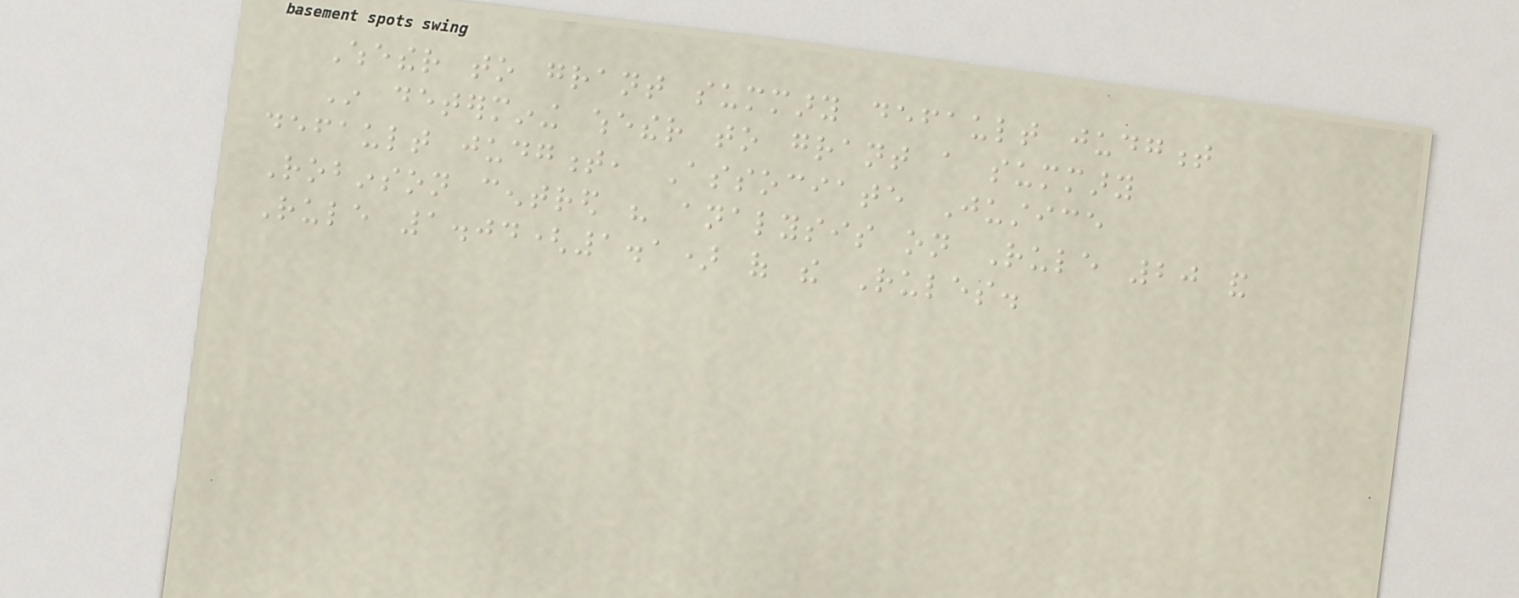Whether to grant summary default judgment
In determining whether to grant a summary
default judgment, Associate Justice
Robinson centred his analysis on Rule 20 and
Rule 1.04(1.1) of the Rules.
